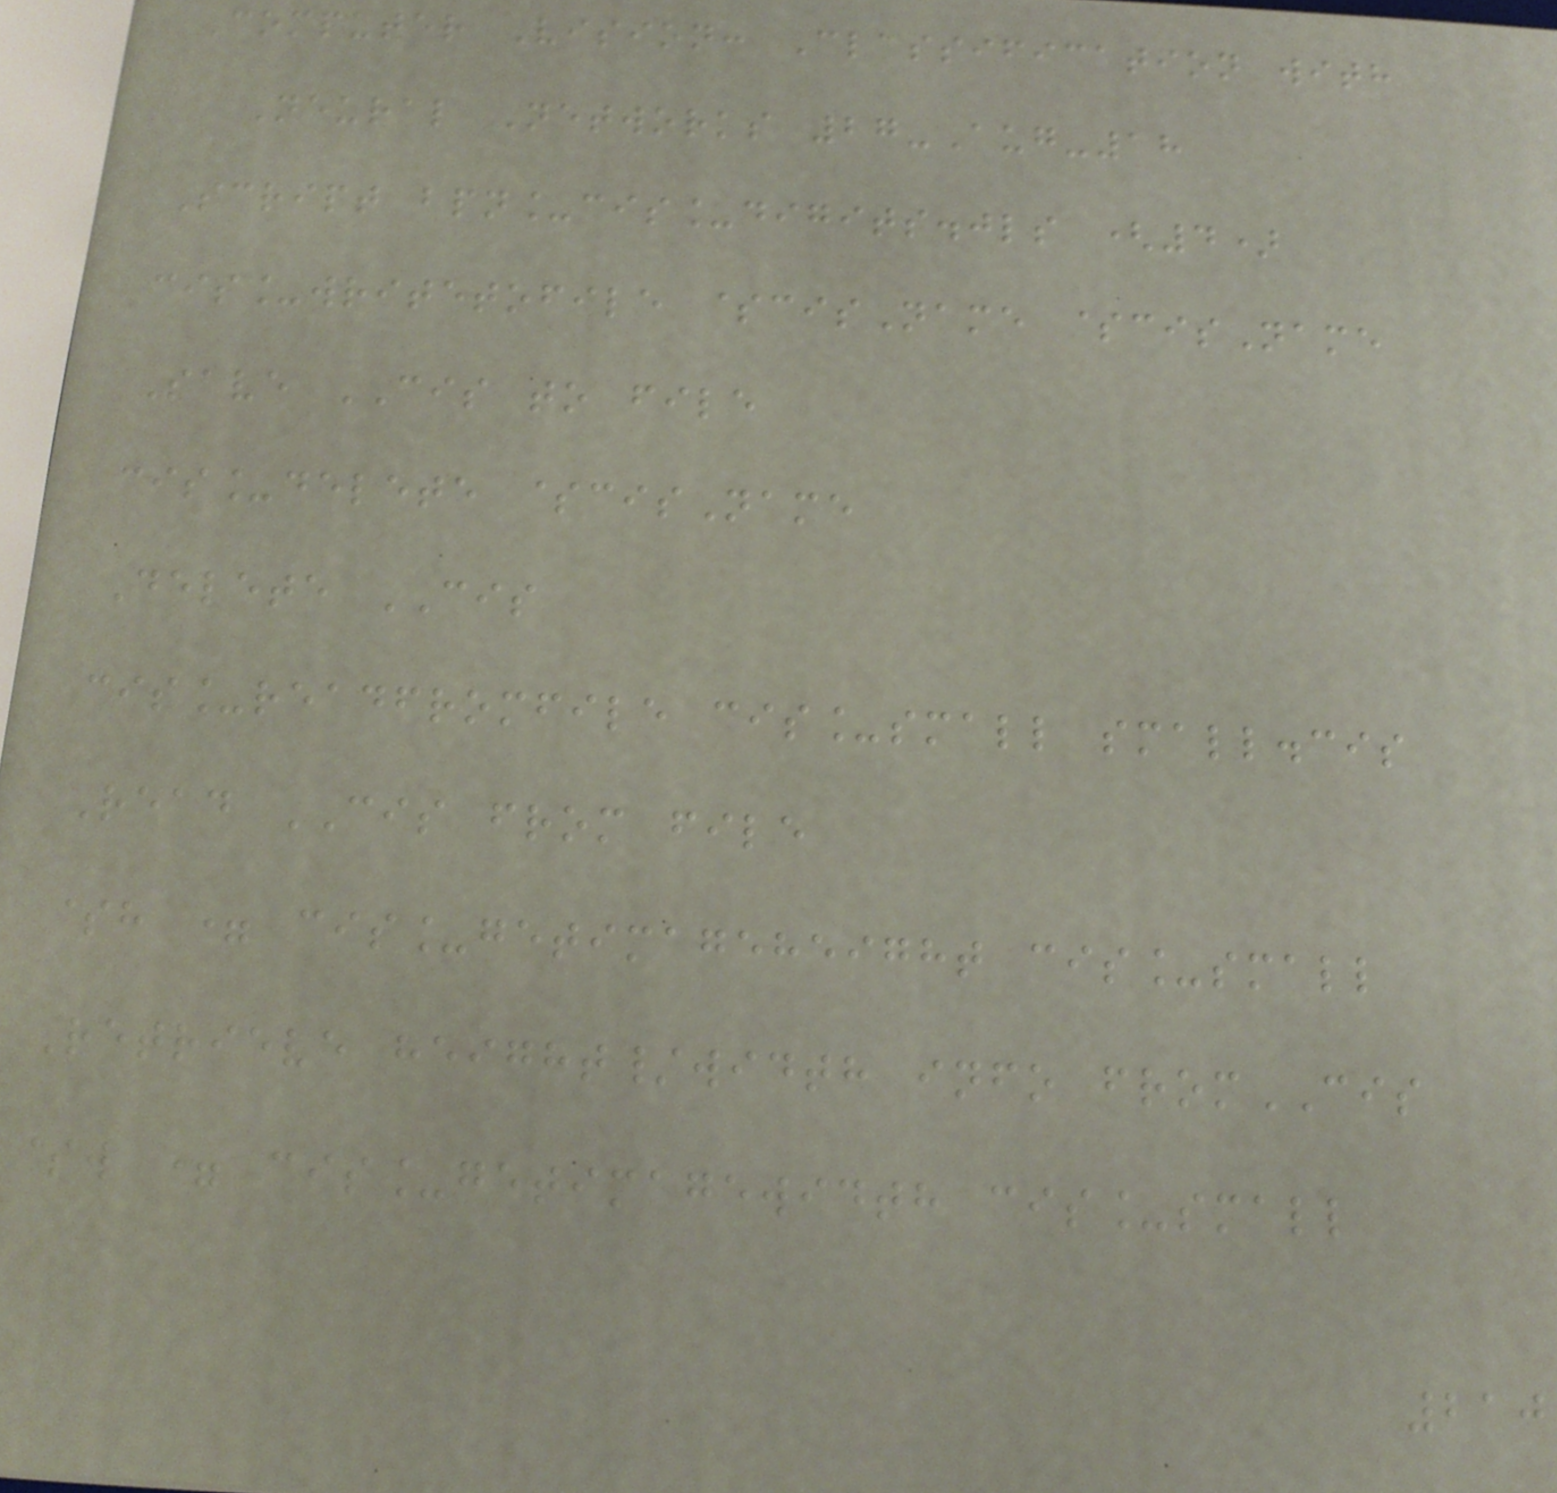Computer Vision: Classification with
Neural Networks 27-Aug-18
Script bpn_cis_digits.jls (4)
cis_writetofile $cisName $cisName
Save CIS to file
cis_delete $cisName
Delete CIS
cis_readfromfile cis_small small.cis
Read CIS from file
$h = cis_getimageheight cis_small
Retrieve height/width info fromCIS
$w = cis_getimagewidth cis_small
210
